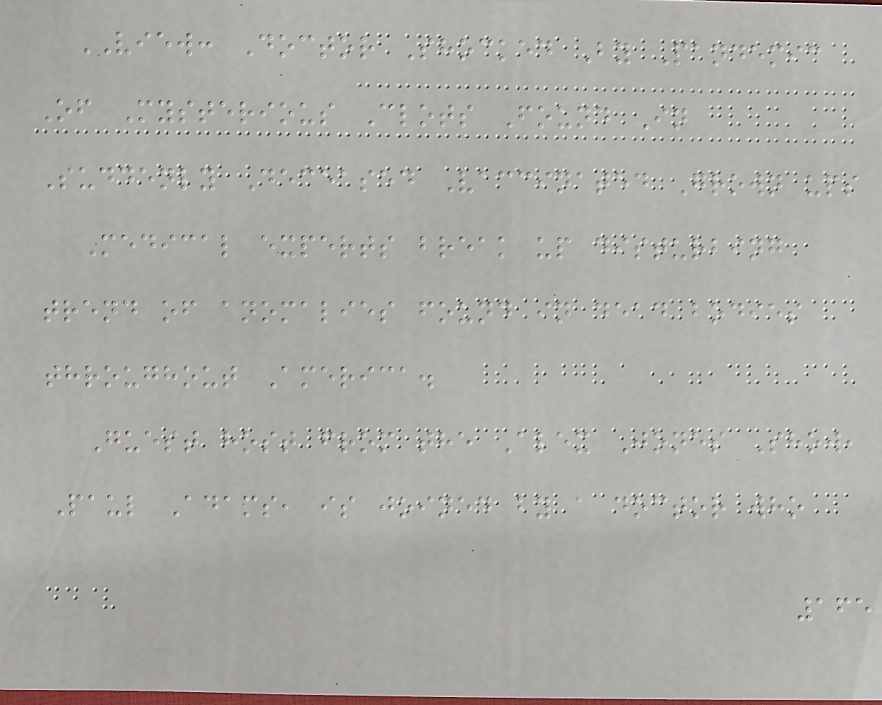VIEW: Doctor Shocked By Pandemic
Of Mysterious Clots Found In
Suddenly Deceased Vaccinated Grown ups
Medical experts break up disturbing
trend of anomalies found in dead bodies
throughout America.
Guest host from the Alex Jones Show,
Paul Adams, is joined by a doctor who
165
